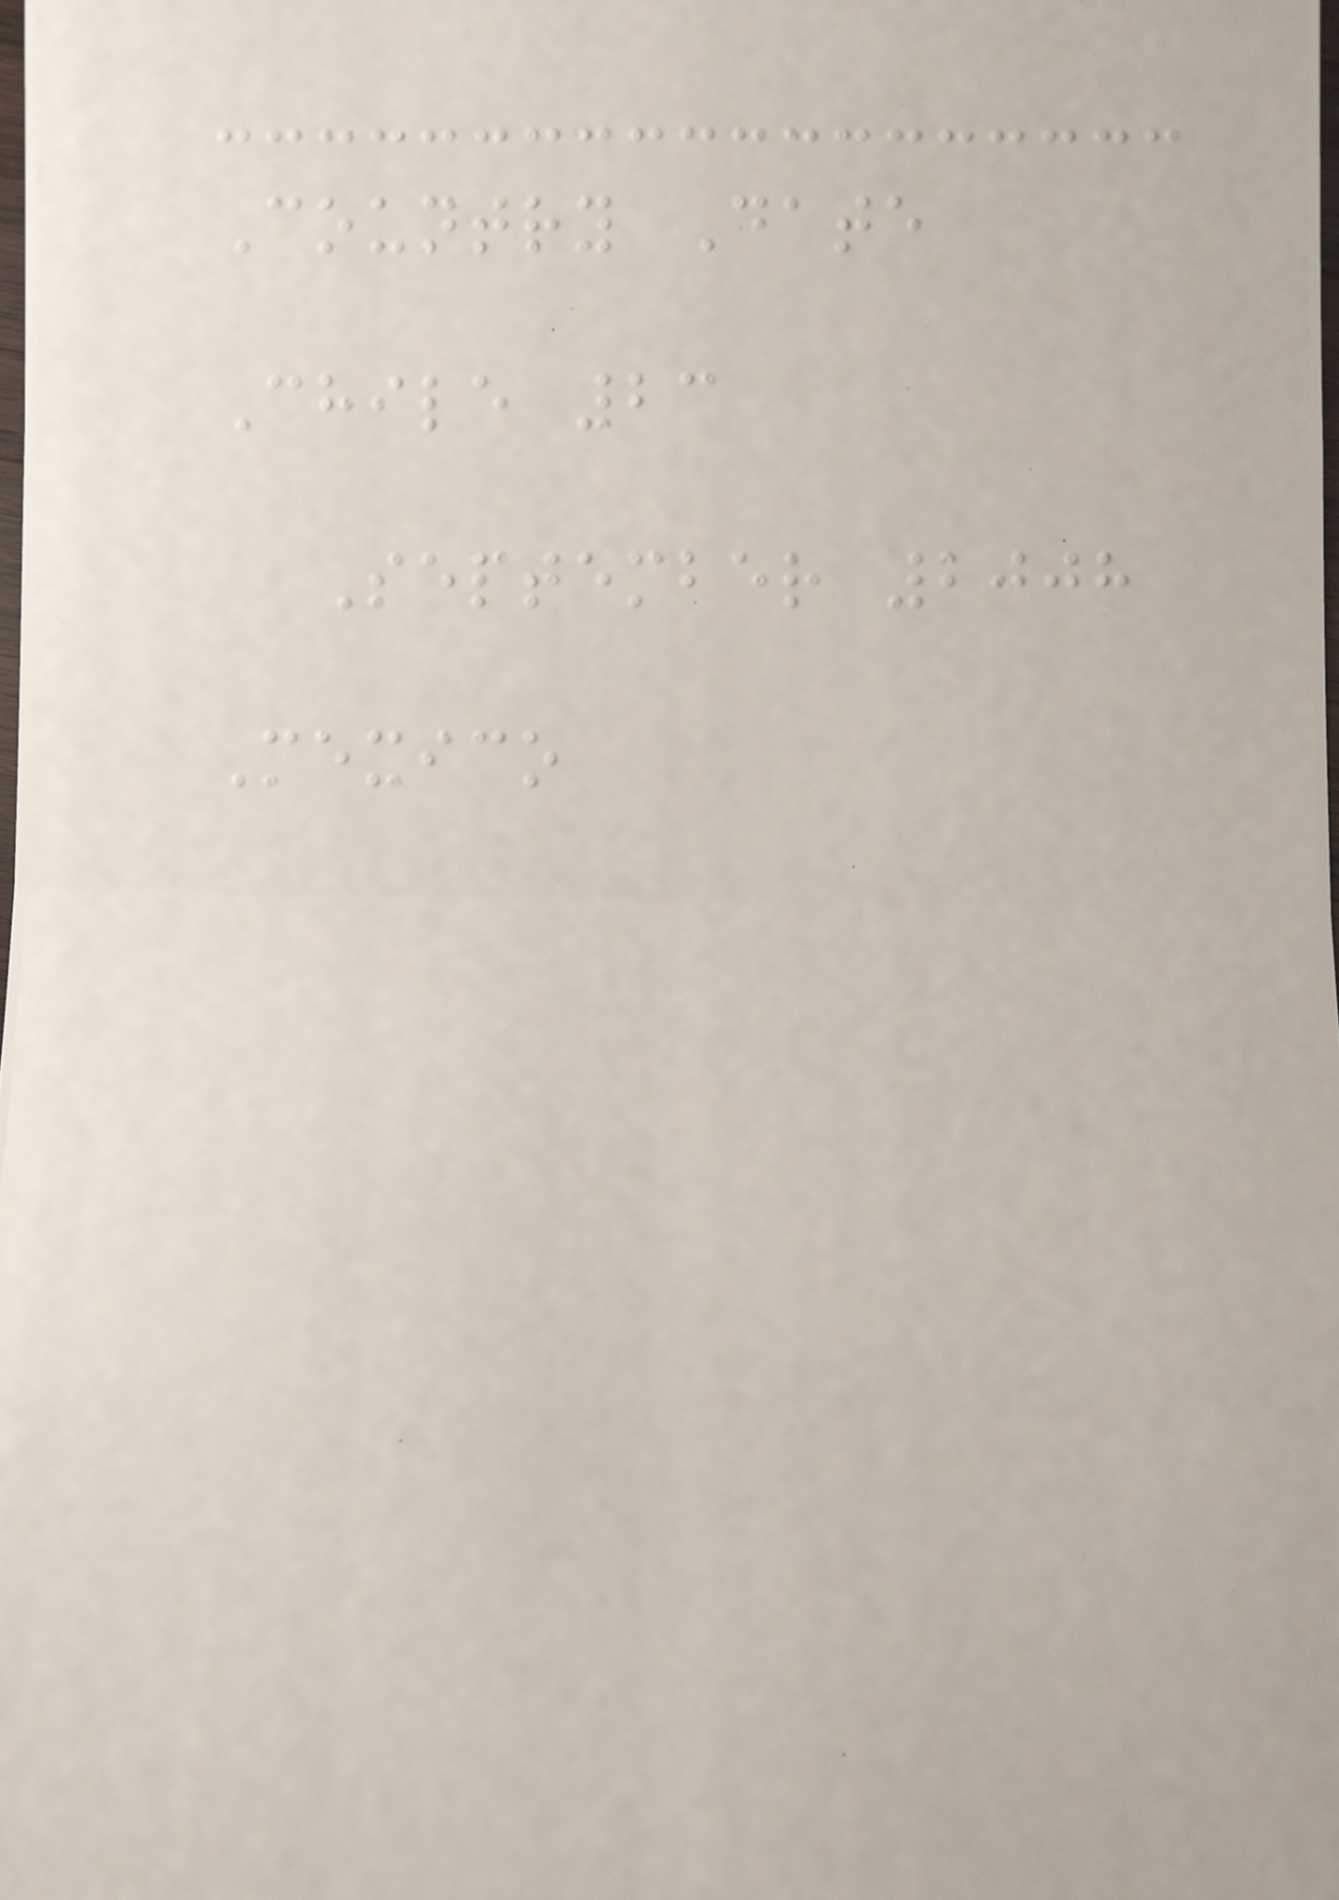Country Date
Chile 23
September 2008
Mexico
